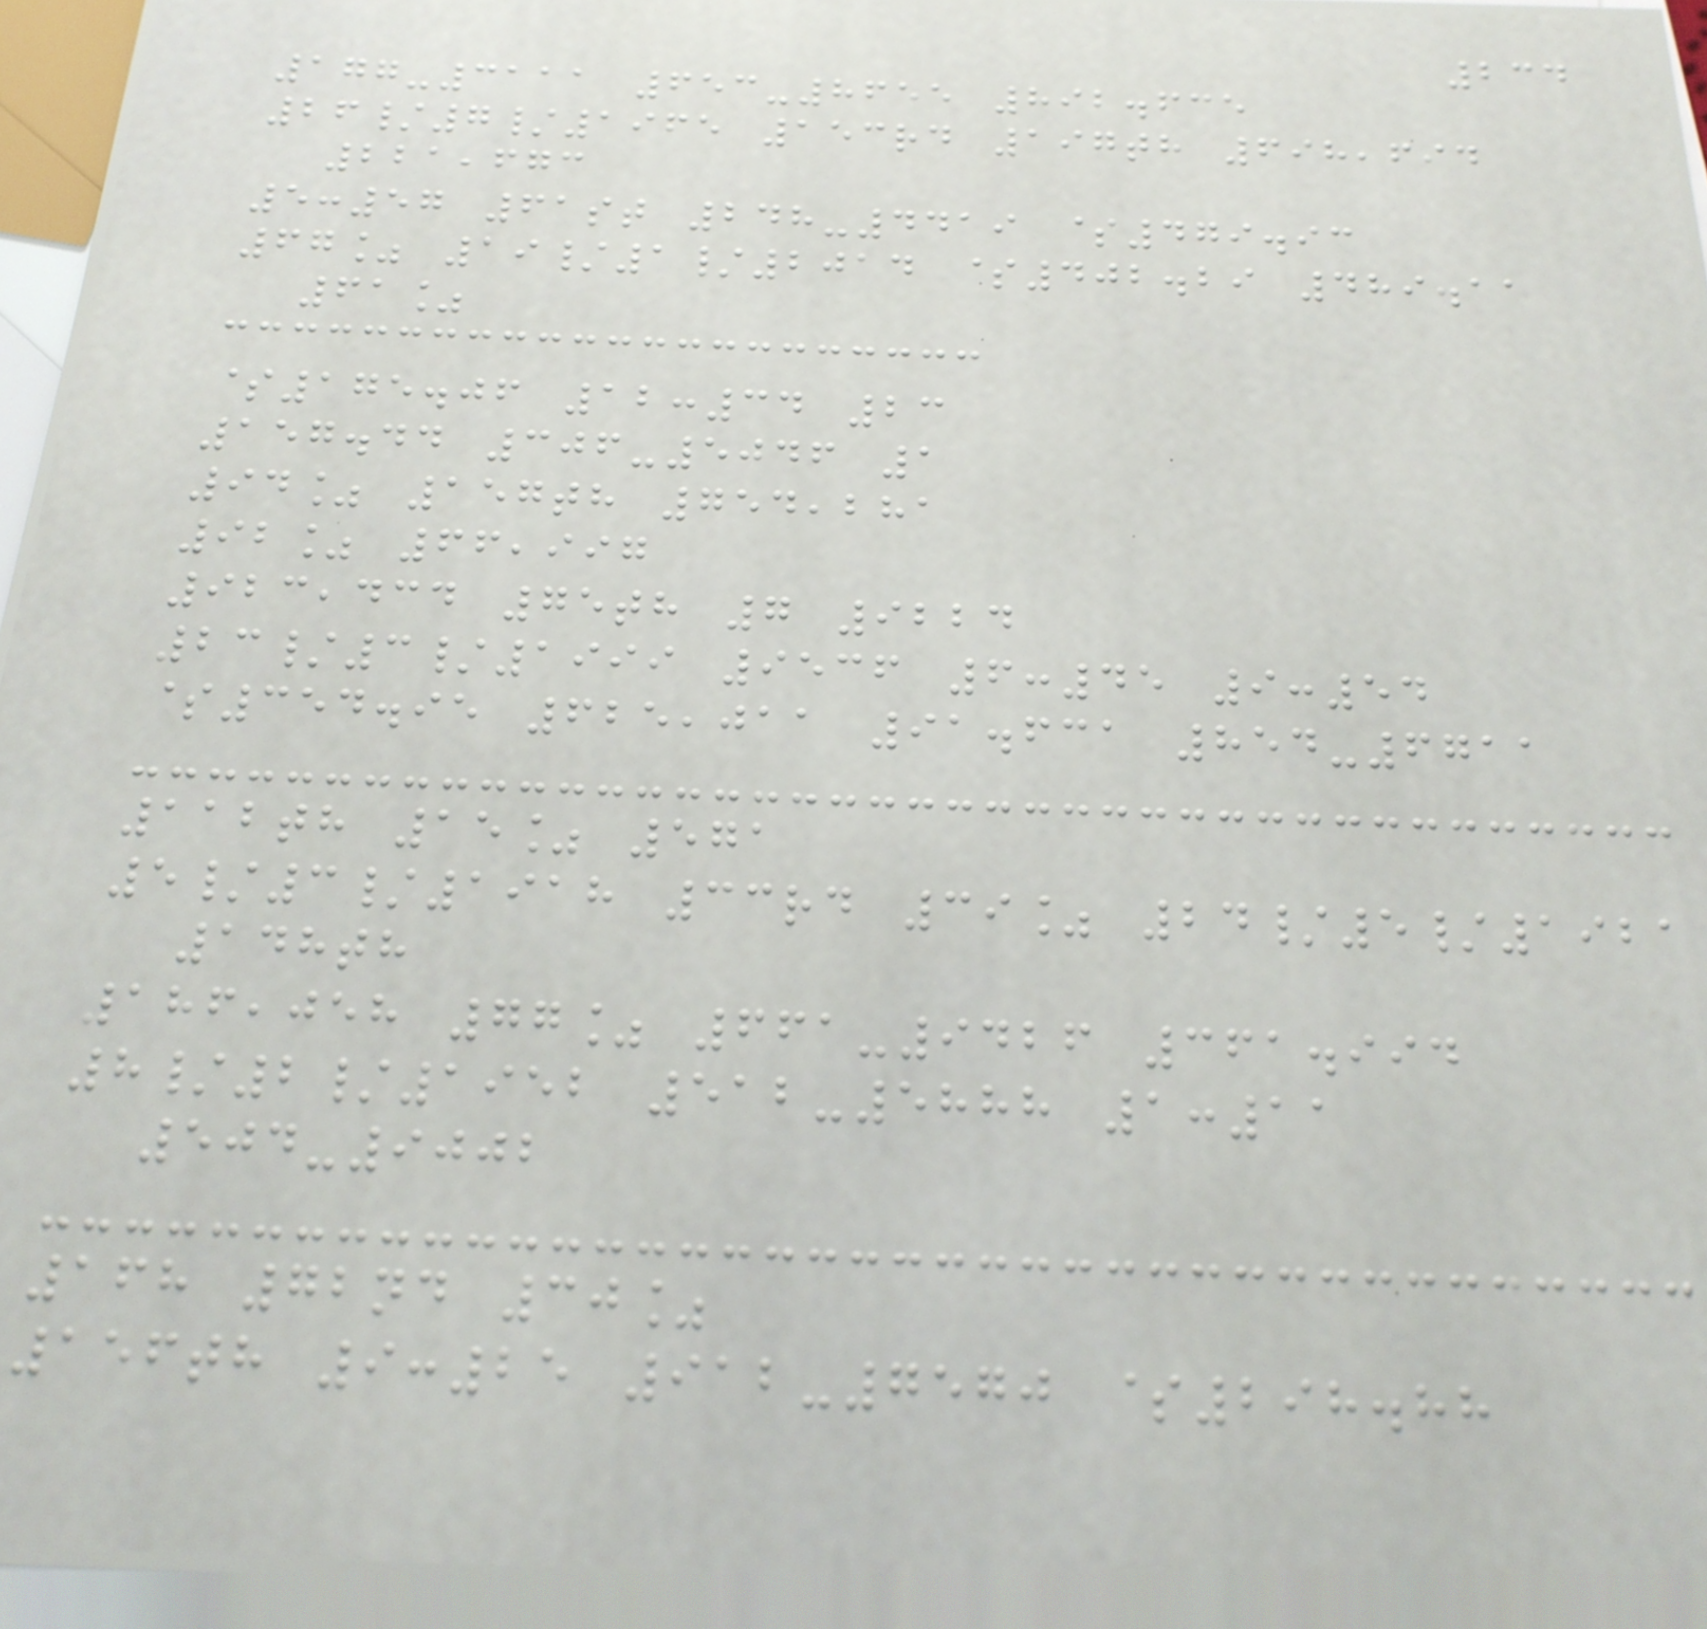234
177-3111 653-8655 892.635
26/7/1965 153rd 197th 698,694
221,673
5:57 61st 248-4419 $479.93
67% 19/1/2014 $402.29 489.11
61%
$175.06 12:34 23
157.44 306-5046 1
94% 157th 754,281
92% 66,997
923,434 75th 7 9224
23/3/1999 9536 6:45 9:54
$354.95 625,011 91.631 854-6711
112th 15% 571
5/3/1918 33rd 39% 24/5/1921
148th
186,058 77% 661-9426 361.994
8/2/1952 512-5888 1:11
504-9002
168 72nd 30%
156th 9:25 912-7570 $298.88
